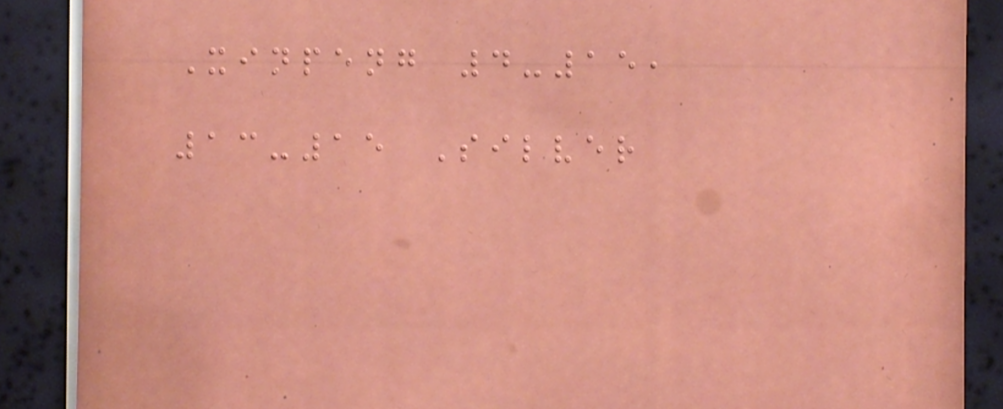Xinpeng 4-15,
13-15 Silver
